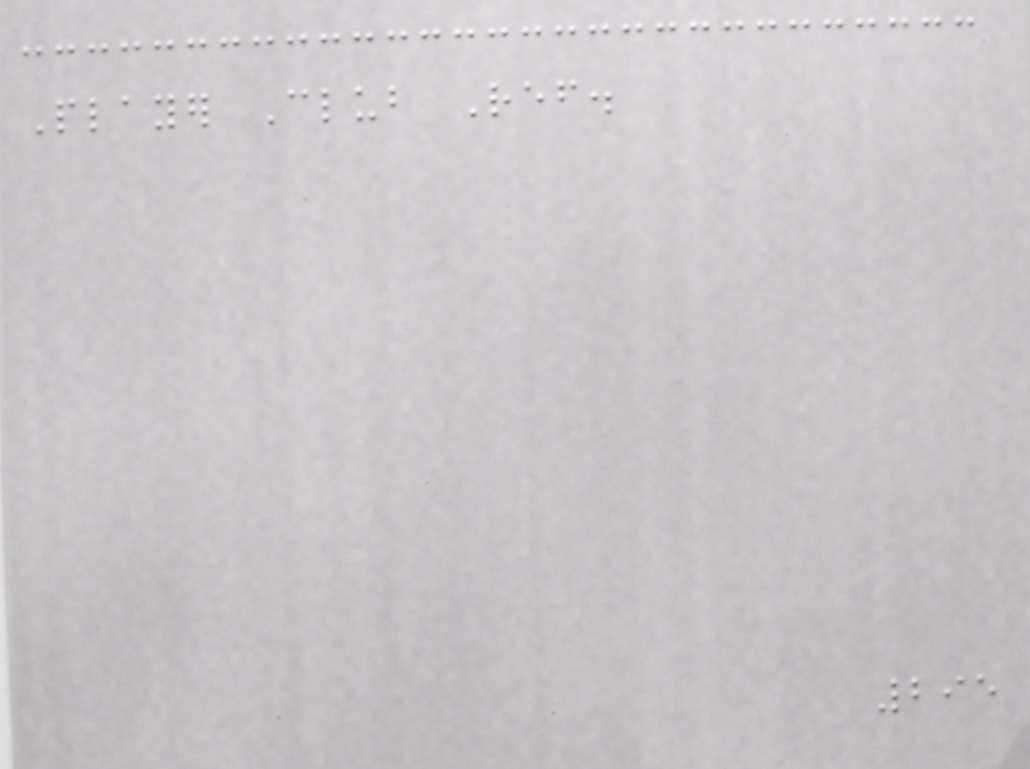Player Club Ref.
295
